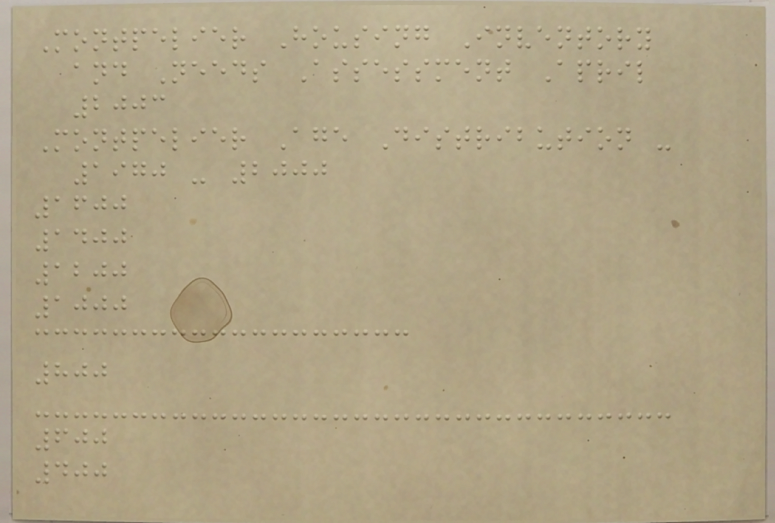Montpelier Housing Inventory
and Needs Assessment April
2003
Montpelier Age Distribution -
1970 - 2000
1600
1400
1200
1000
800
600
400
